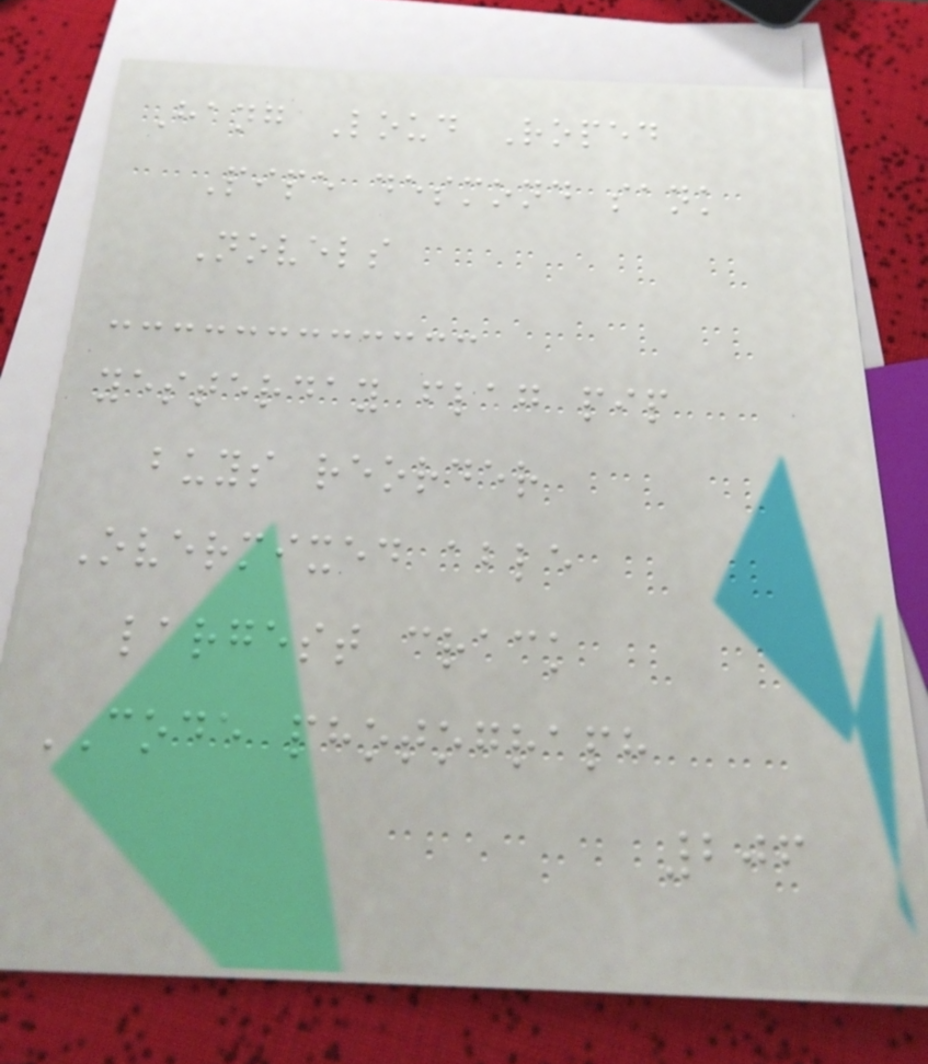Hang Loud Roped
Pipe desmond sank
Novels
yesterday flag pip
buys reorder
Overmixed able
largest crack
CODE photograph
206
